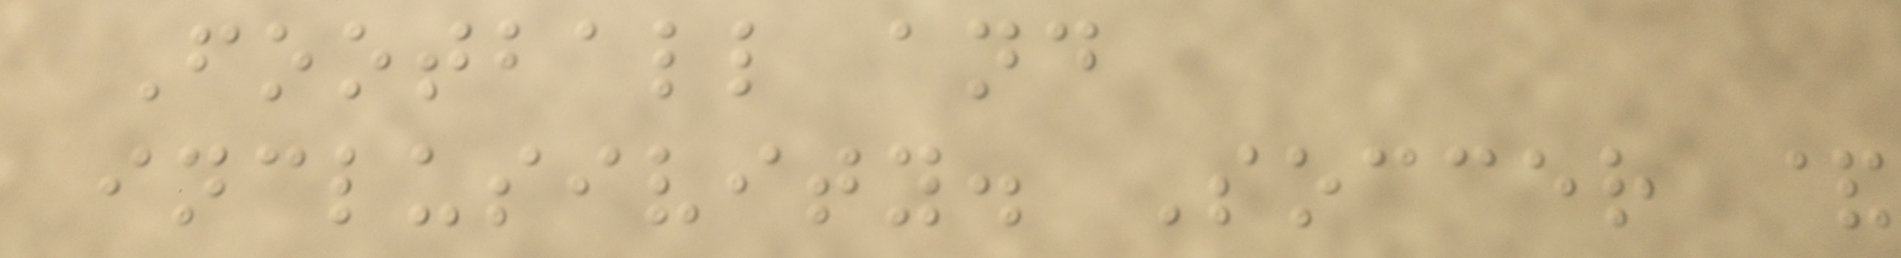Football and
inclusivity. Soccer &
